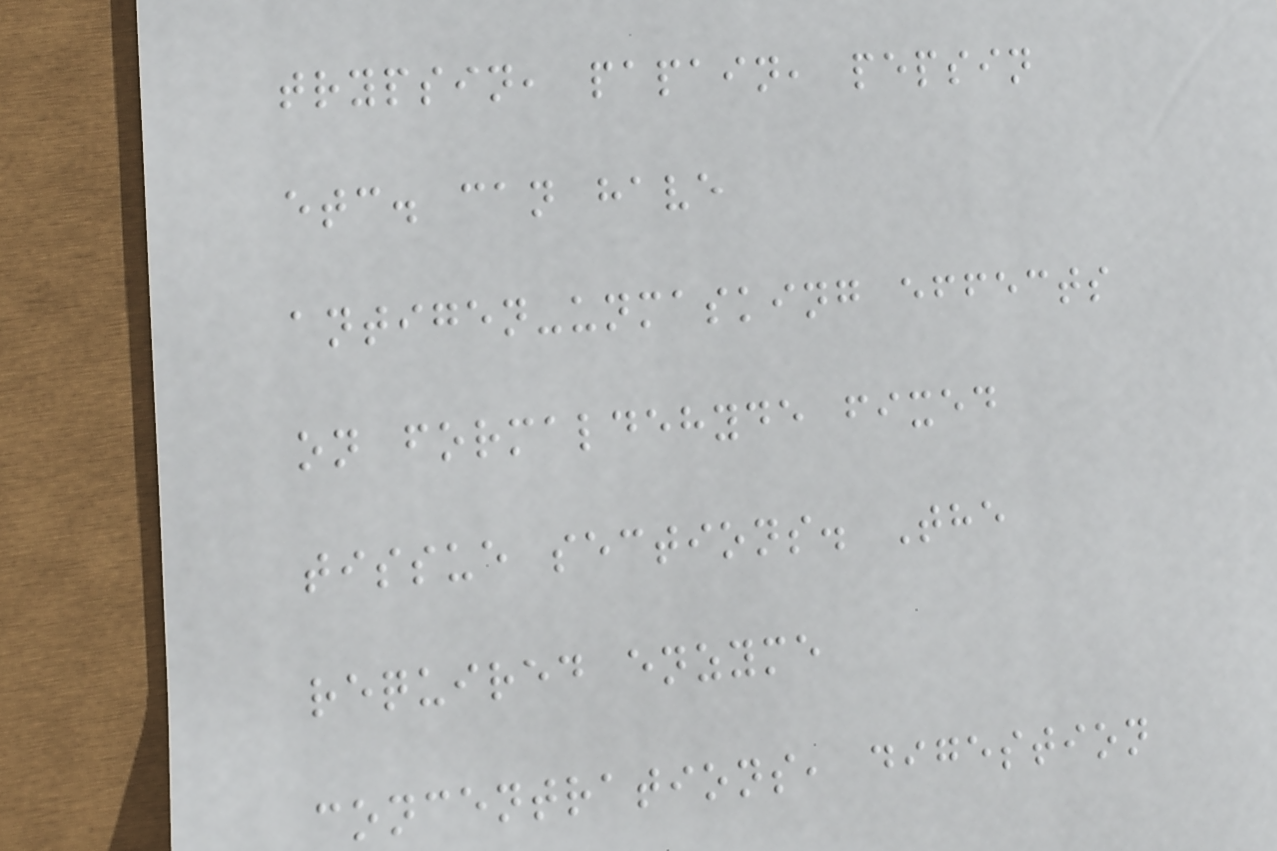trypsin, papain, pepsin
etc. can have
antigen-unmasking effects
on formaldehyde fixed
tissue sections. The
required enzyme
concentrations, digestion
